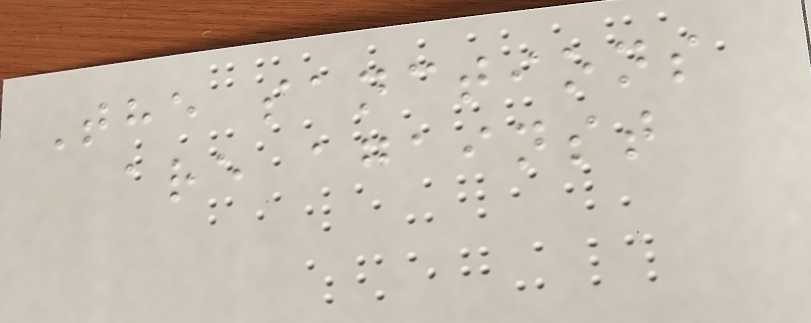The sanctions
are against
